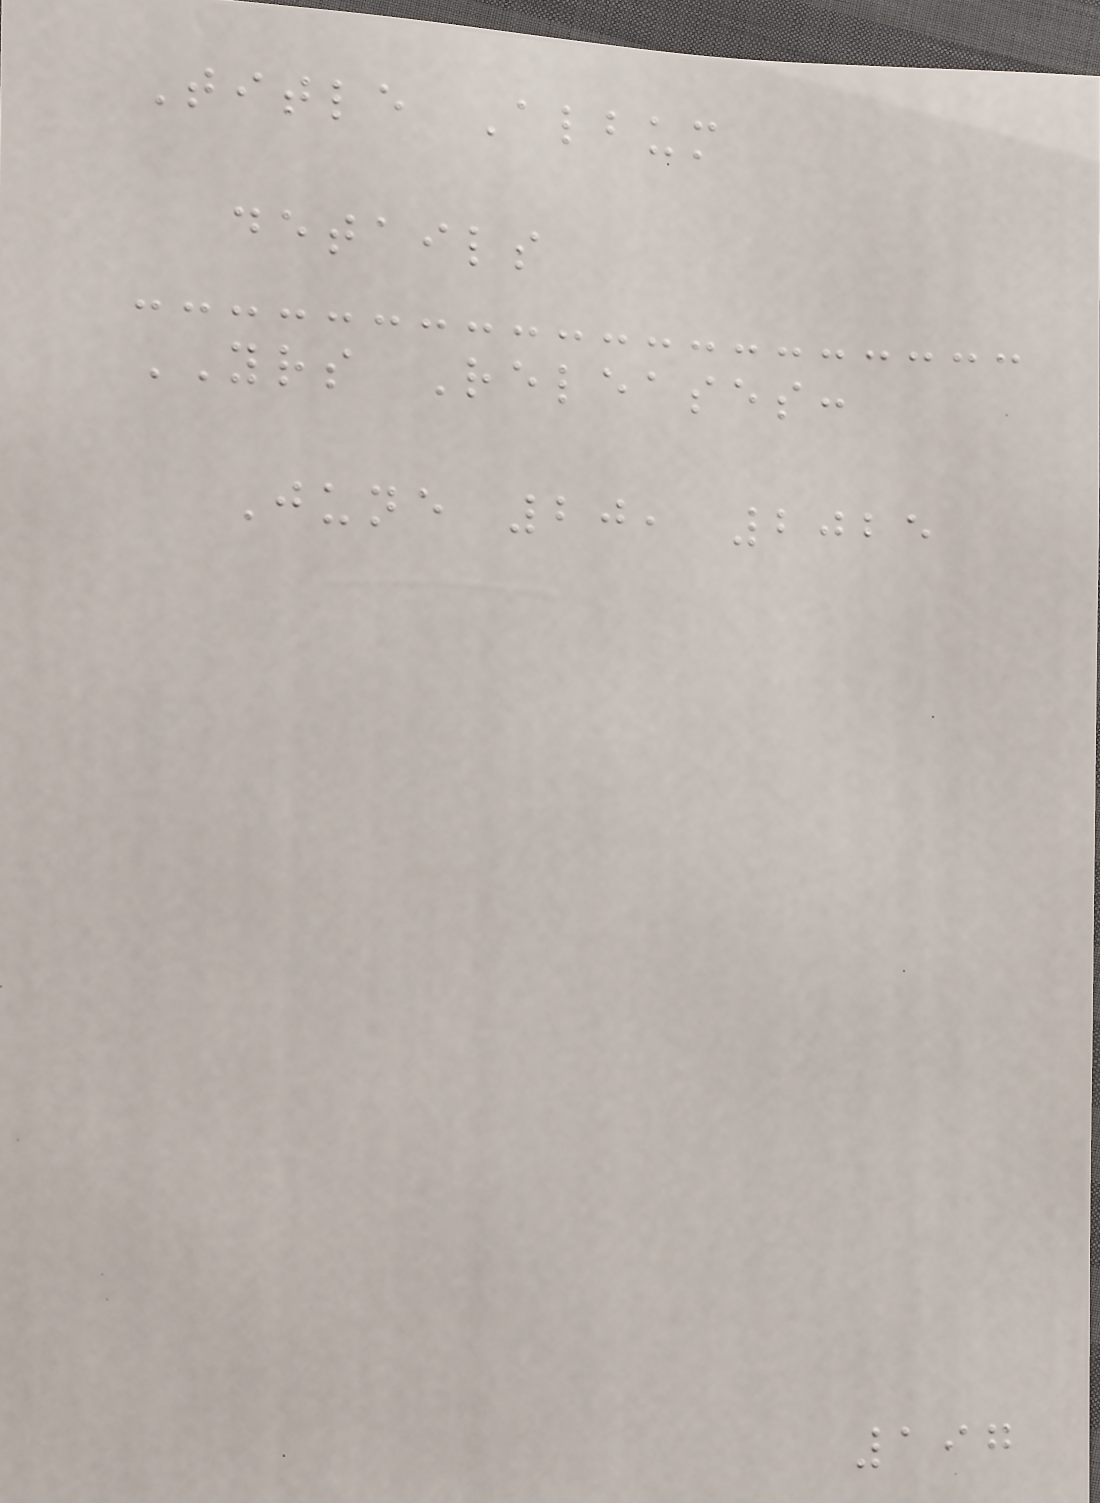Title Album
details
YRS Releases:
June 20, 2025
197
